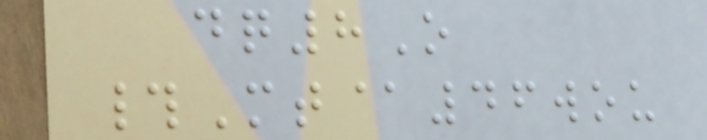dq8O
#Mt@46wou
